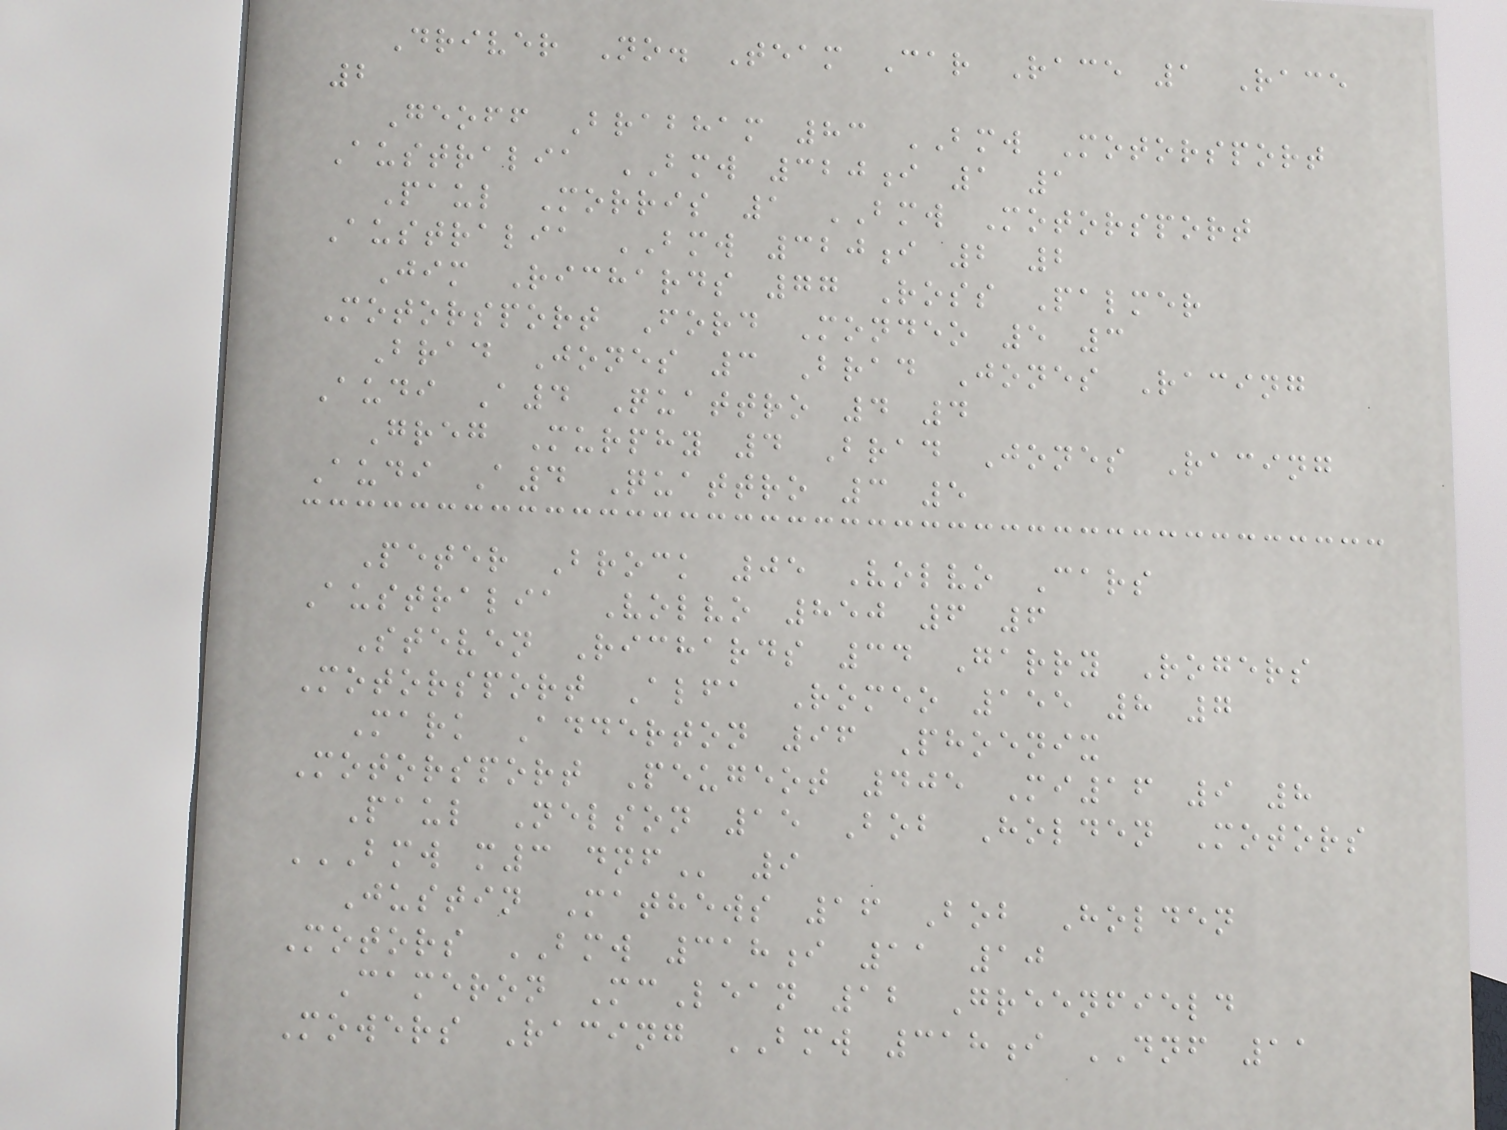Driver No. Team Car Race 1 Race
2
Geoff Brabham 83 BMW Motorsport
Australia BMW 320i 1 1
Paul Morris 1 BMW Motorsport
Australia BMW 320i 2 2
Jim Richards 77 Ross Palmer
Motorsport Ford Mondeo 5 3
Brad Jones 3 Brad Jones Racing
Audi A4 Quattro 4 4
Greg Murphy 4 Brad Jones Racing
Audi A4 Quattro 3 5
Peter Brock 05 Volvo Cars
Australia Volvo 850 6 6
Steven Richards 34 Garry Rogers
Motorsport Alfa Romeo 155 8 7
Mark Adderton 96 Phoenix
Motorsport Peugeot 405 Mi16 9 8
Paul Nelson 15 Bob Holden Motors
BMW M3 DNF 9
Justin Mathews 16 Bob Holden
Motors BMW 318i 11 10
Cameron McLean 12 Greenfield
Mowers Racing BMW 318i DNF 11
